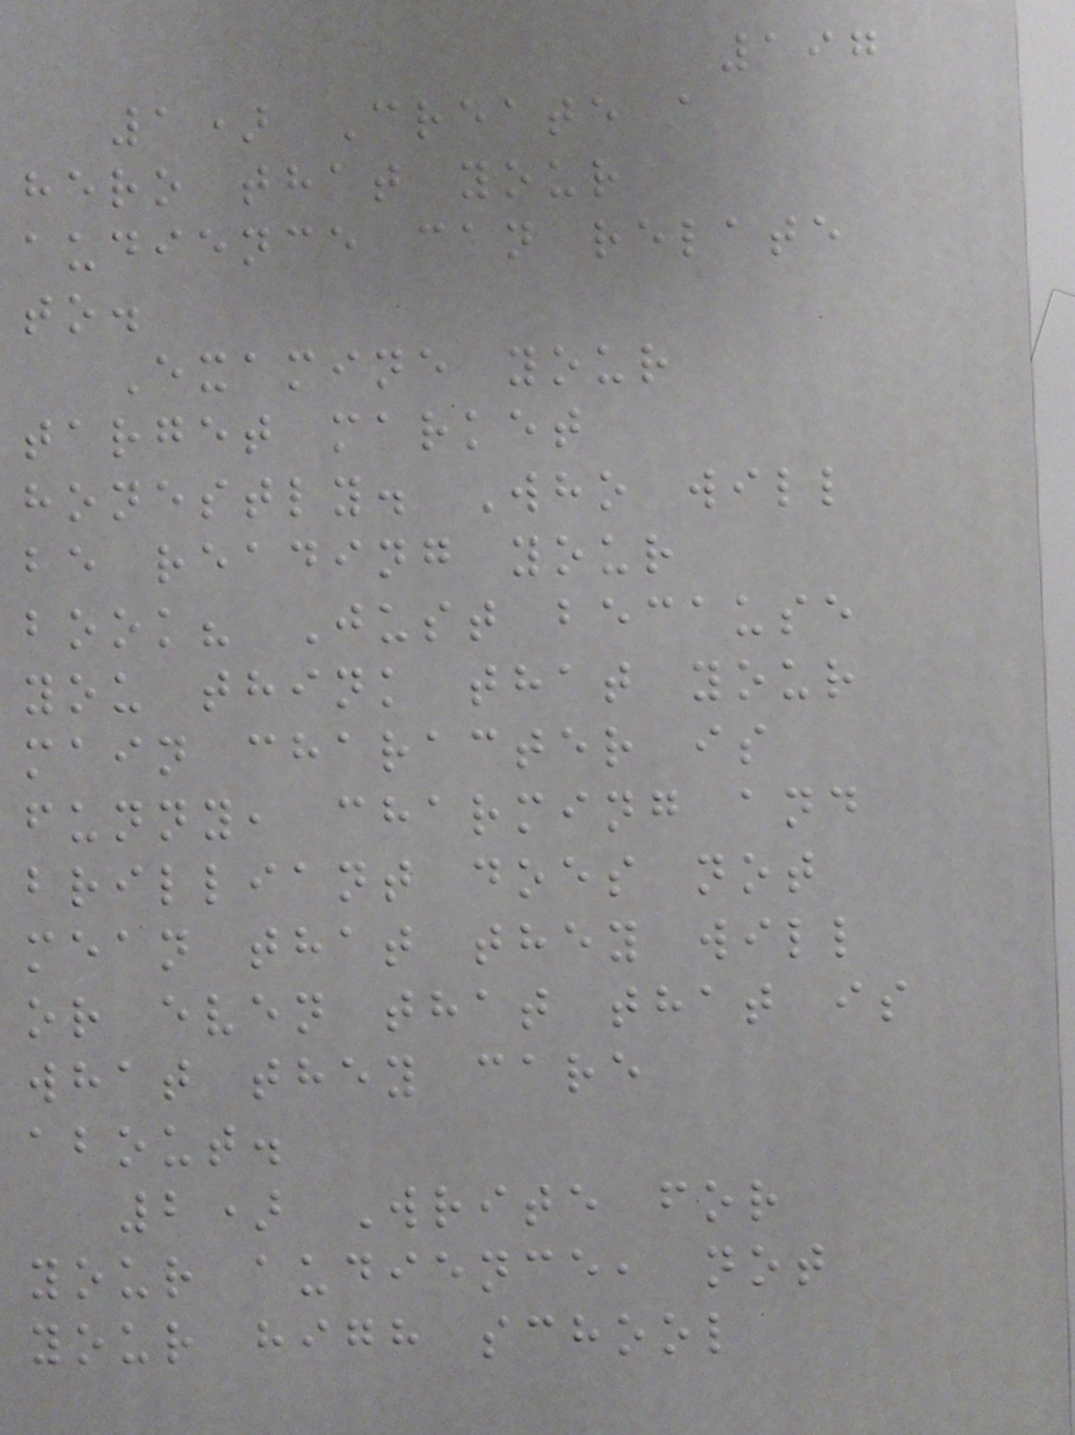197
1) Create a
hero that your
audience can relate
to.
Examine your
target market
honestly. Who will
be reading your
book? Just because
you think that your
main character is
funny, charming and
brilliant does not
mean that they will
or even that that is
what they care
about.
2) Write for
your audience, not
your high school
